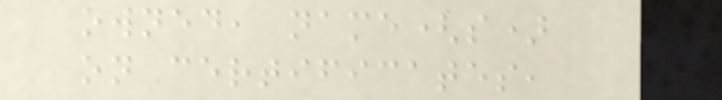owned, name(s)
on certificates,
